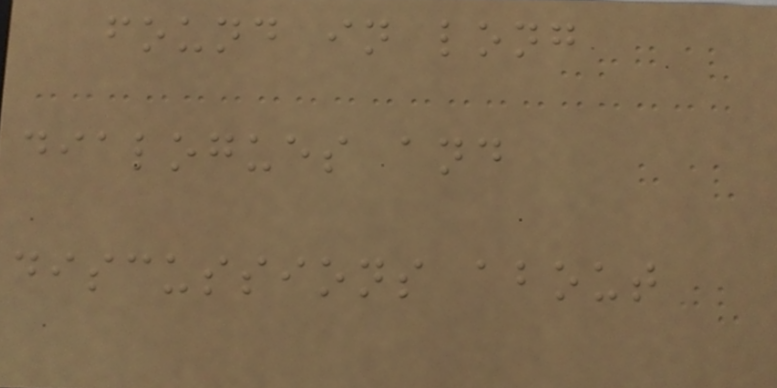found in long
dialogues and
discussions about
